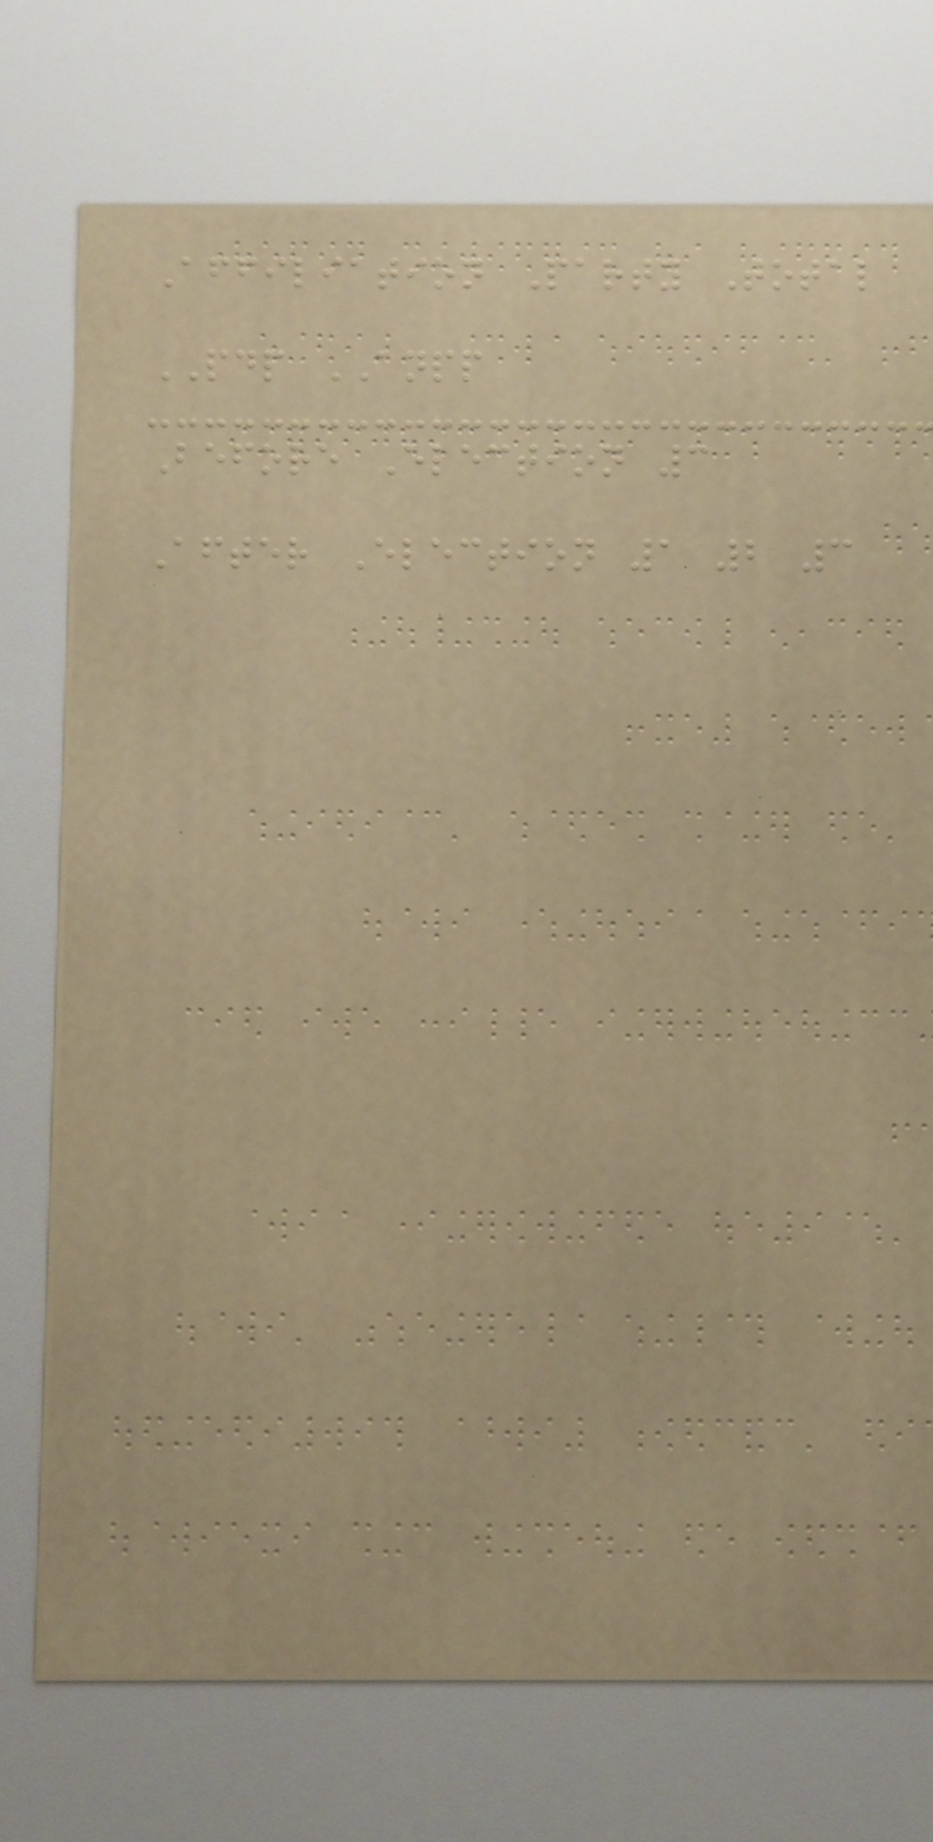Affiliation Party Total
PDP ANPP
Before Election 3
After Election 1 2 3
